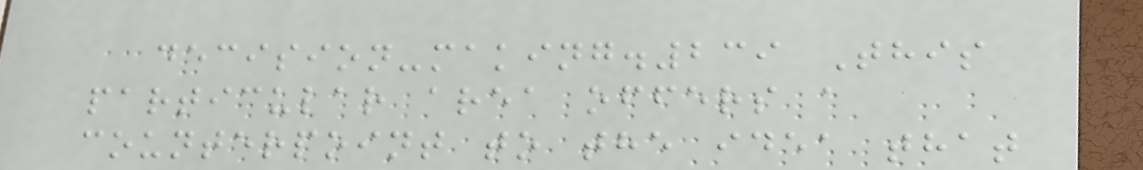decision-making.239 This
particular area offers a
counterpoint to the idea that
